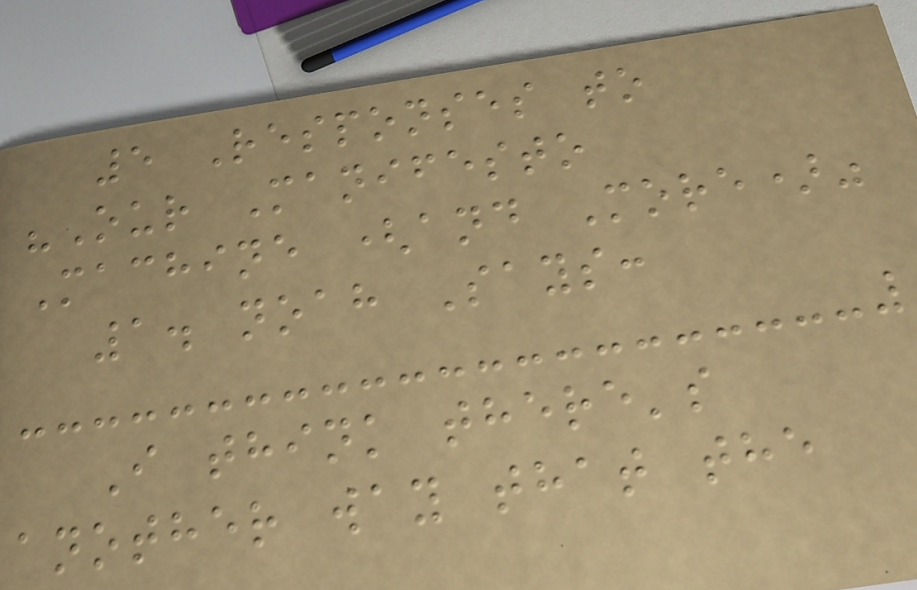5 Responses to
"Our Manifesto
Machine (and More)"
1. noah Says:
I think there's
another way that the
